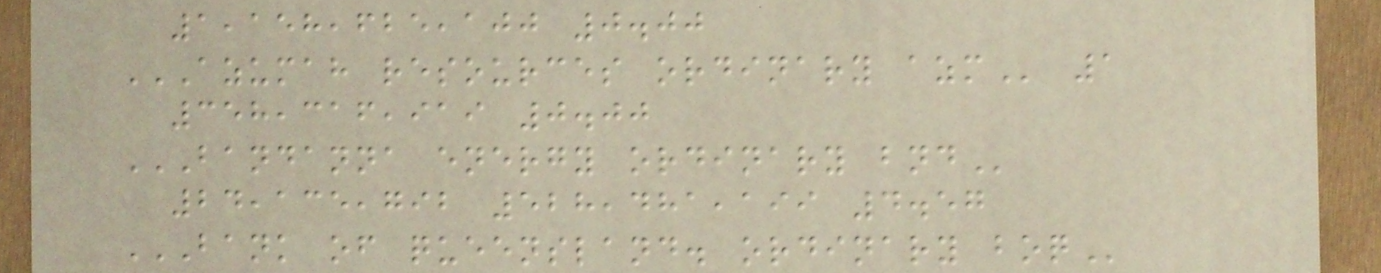1,158,625,100 0.00
AZUMAH RESOURCES ORDINARY AZM 1
358,316,919 0.00
BANDANNA ENERGY ORDINARY BND
24,135,792 528,481,199 4.57
BANK OF QUEENSLAND. ORDINARY BOQ
